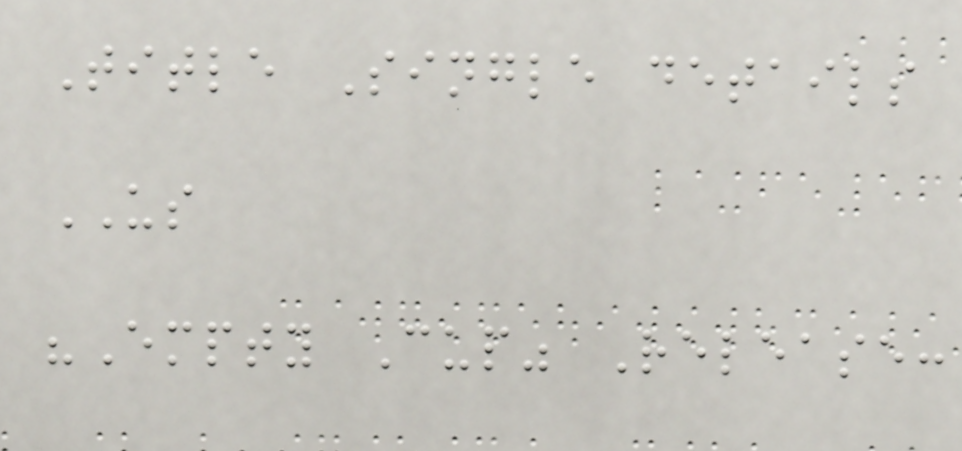Title Single details
US
"Empty Cup" Release:
